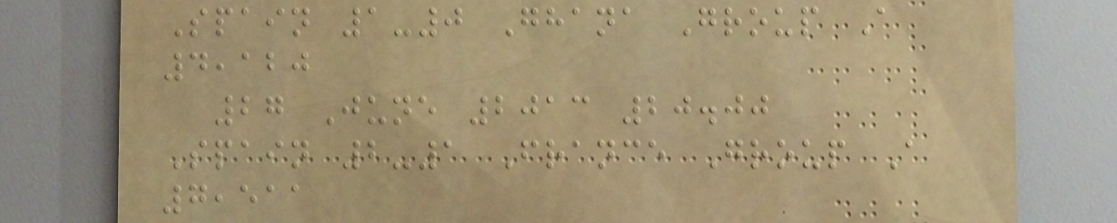Spain 1-0 Ghana Group A
4,120
27 June 2013 20.00
Spain 2-1 France Group A
7,511
